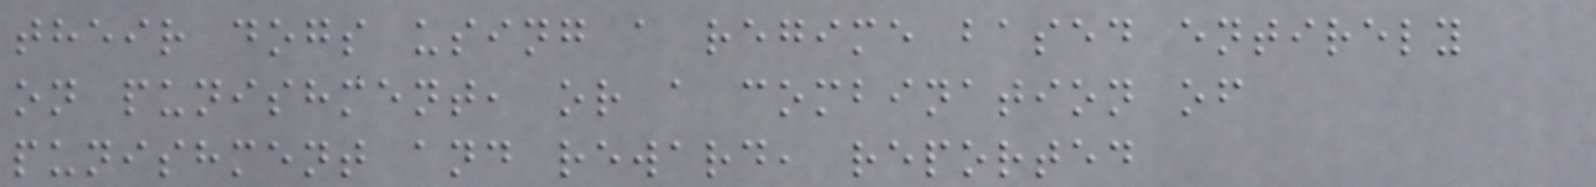their dogs using a regime based entirely
on punishment, or a combination of
punishment and reward, reported
